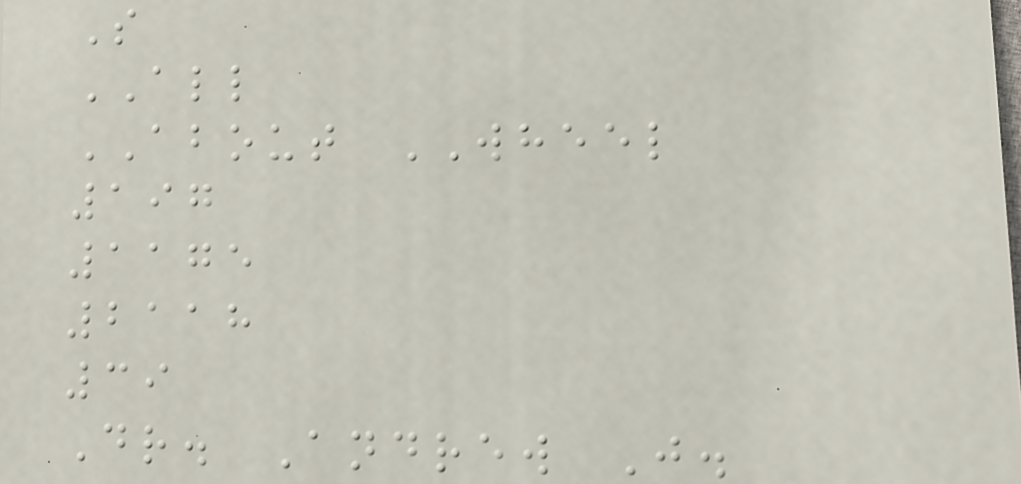S
ALL
ABOUT WHEEL
197
1175
2118
39
Dr. Andrew J.
